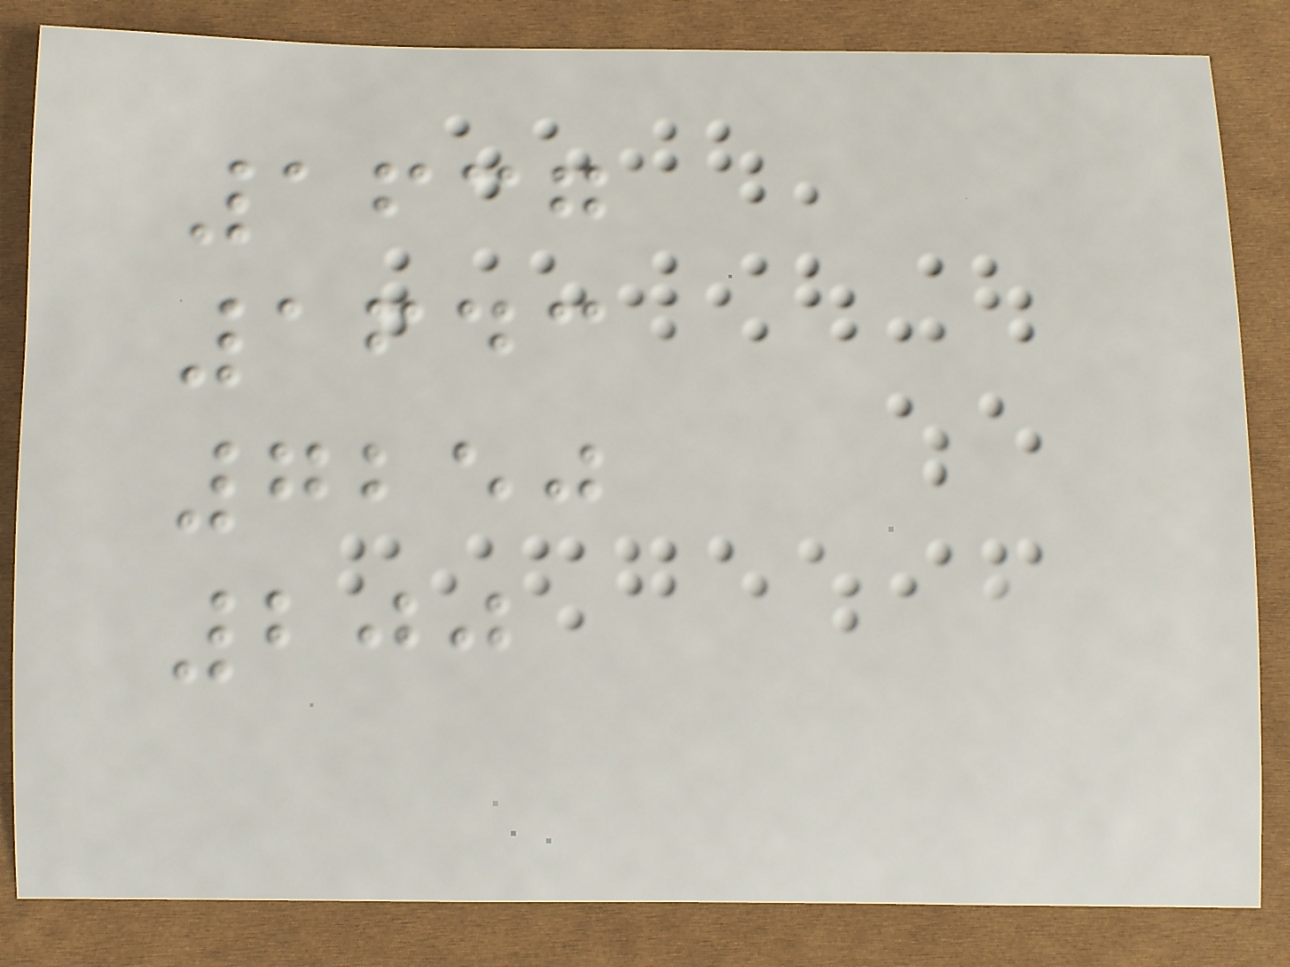1637
1643
7250
200
